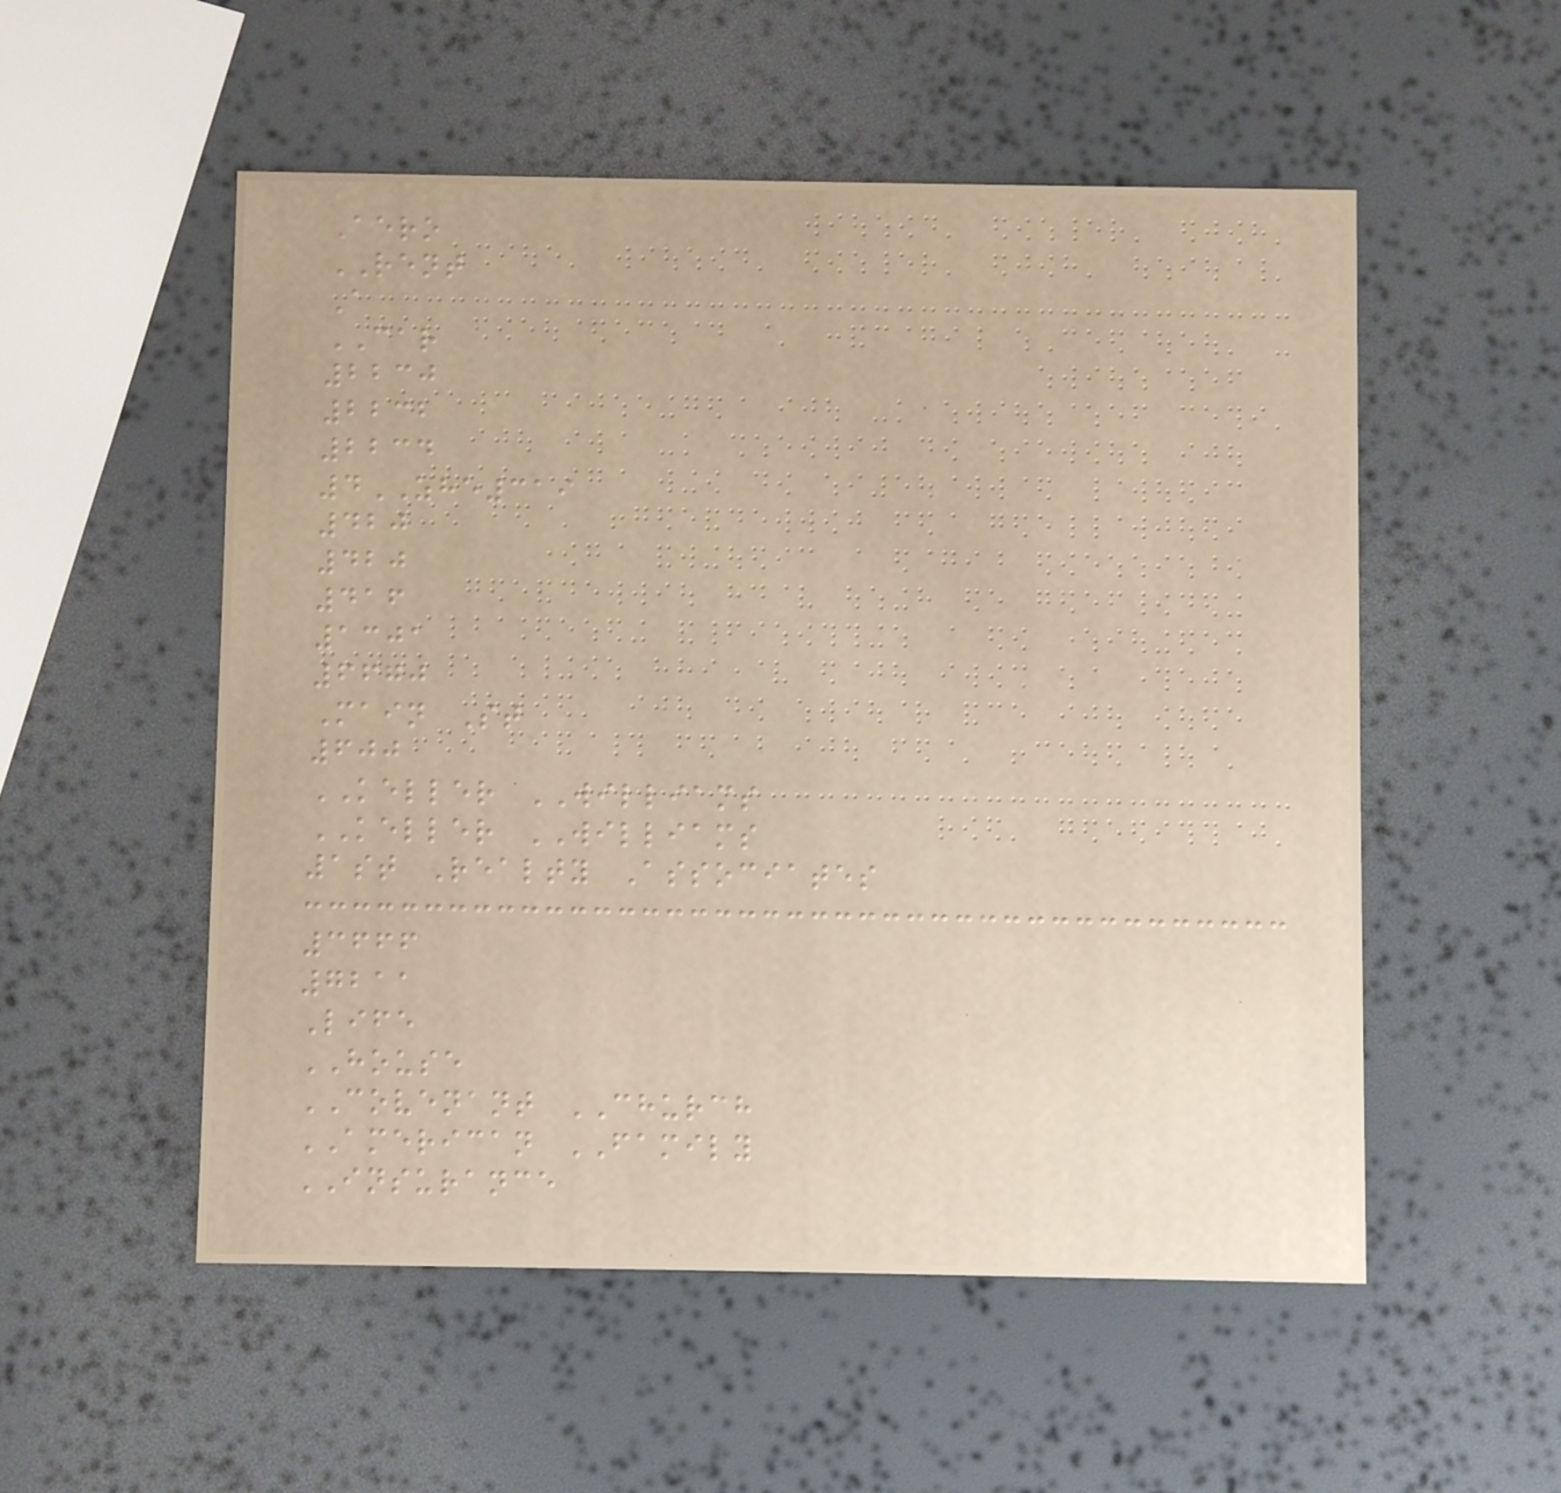Aero
RENT
A
CAR
2230
2232
2234
4ZHE319
420
420
416
1301
6670
Main St
600
KELLER WILLIAMS
KELLER WILLIAMS
1st Realty Associates
3666
7211
Life
HOUSE
COVENANT CHURCH
AMERICAN FAMILY
INSURANCE
